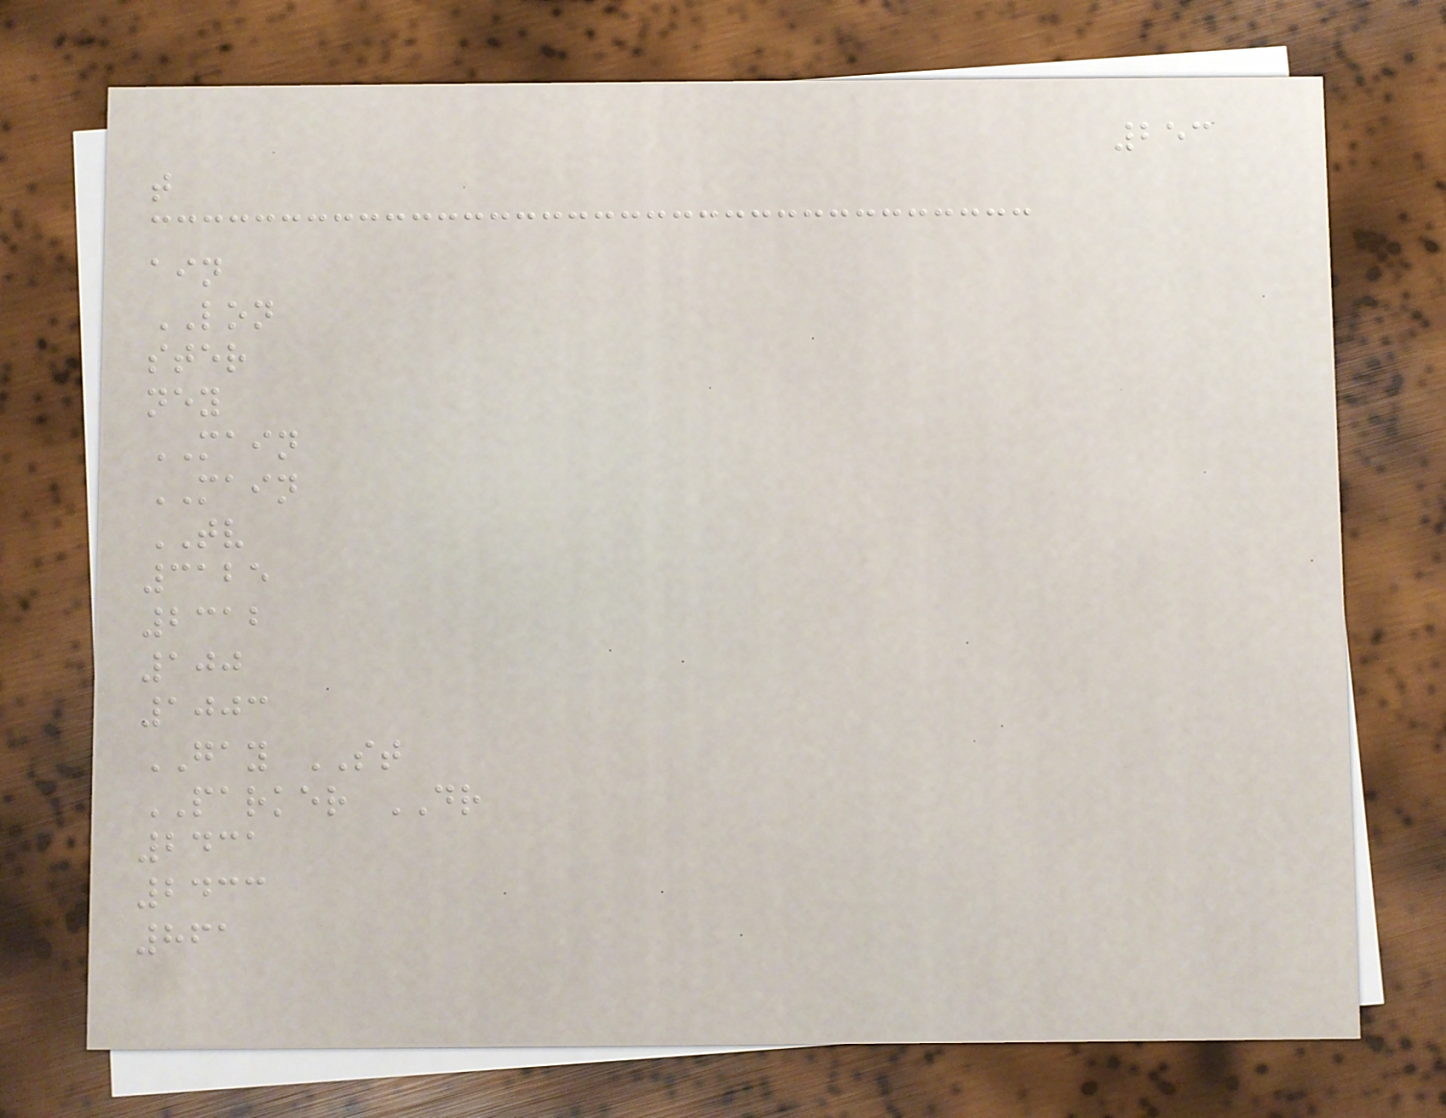253
t
ain
LON
ster
ney
MAIN
MAIN
TV
3125
2312
100
1003
GAY ST
PARKER DR
2431
2433
861
